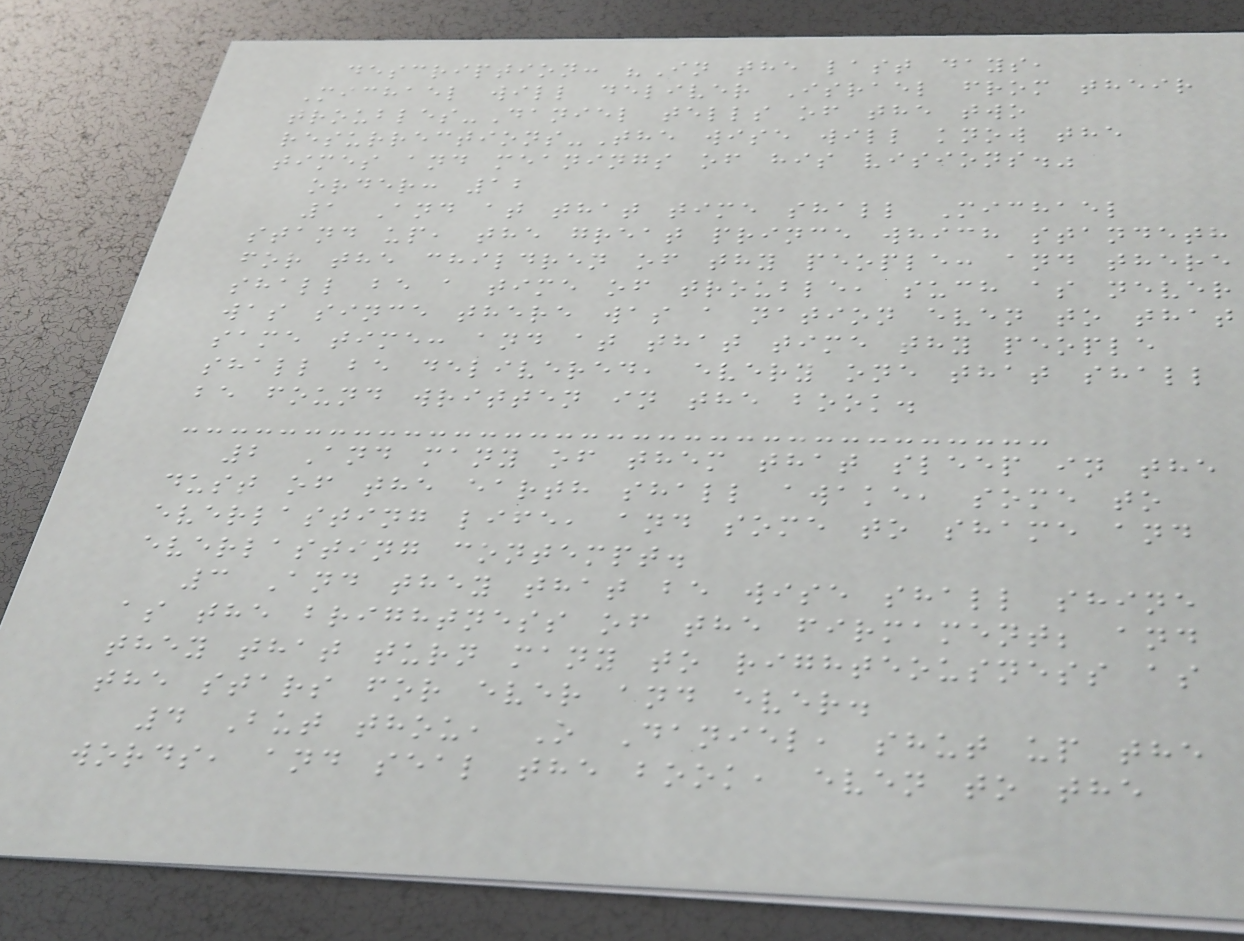description: "In the last days,
Michael will deliver Israel from their
troubles-Daniel tells of the two
resurrections-The wise will know the
times and meanings of his visions."
order: 12
1 And at that time shall Michael
stand up, the great prince which standeth
for the children of thy people: and there
shall be a time of trouble, such as never
was since there was a nation even to that
same time: and at that time thy people
shall be delivered, every one that shall
be found written in the book.
2 And many of them that sleep in the
dust of the earth shall awake, some to
everlasting life, and some to shame and
everlasting contempt.
3 And they that be wise shall shine
as the brightness of the firmament; and
they that turn many to righteousness as
the stars for ever and ever.
4 But thou, O Daniel, shut up the
words, and seal the book, even to the
